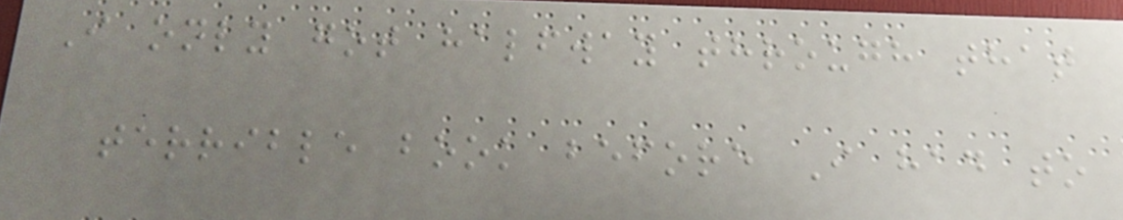I only got halfway through that
terrible book before I had to
